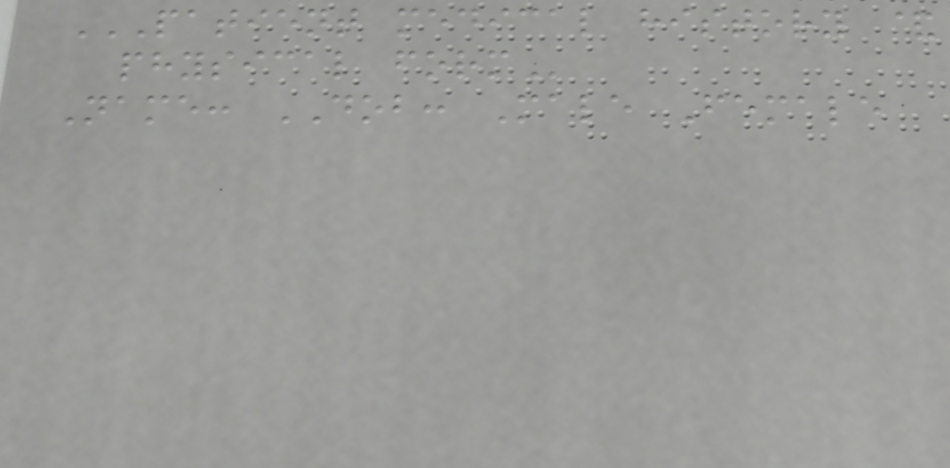PATIENT MEDICAL HISTORY &
PHYSICAL FORM
Name: DOB: Male Female
